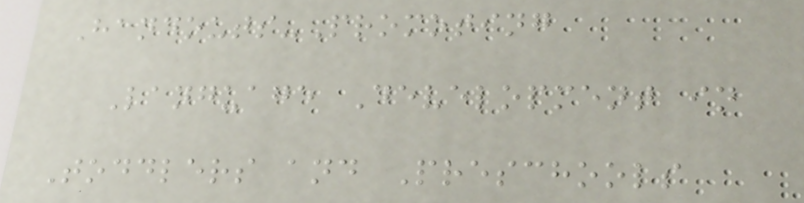Handouts-Promoting
Language Development in
Toddlers and Preschools
